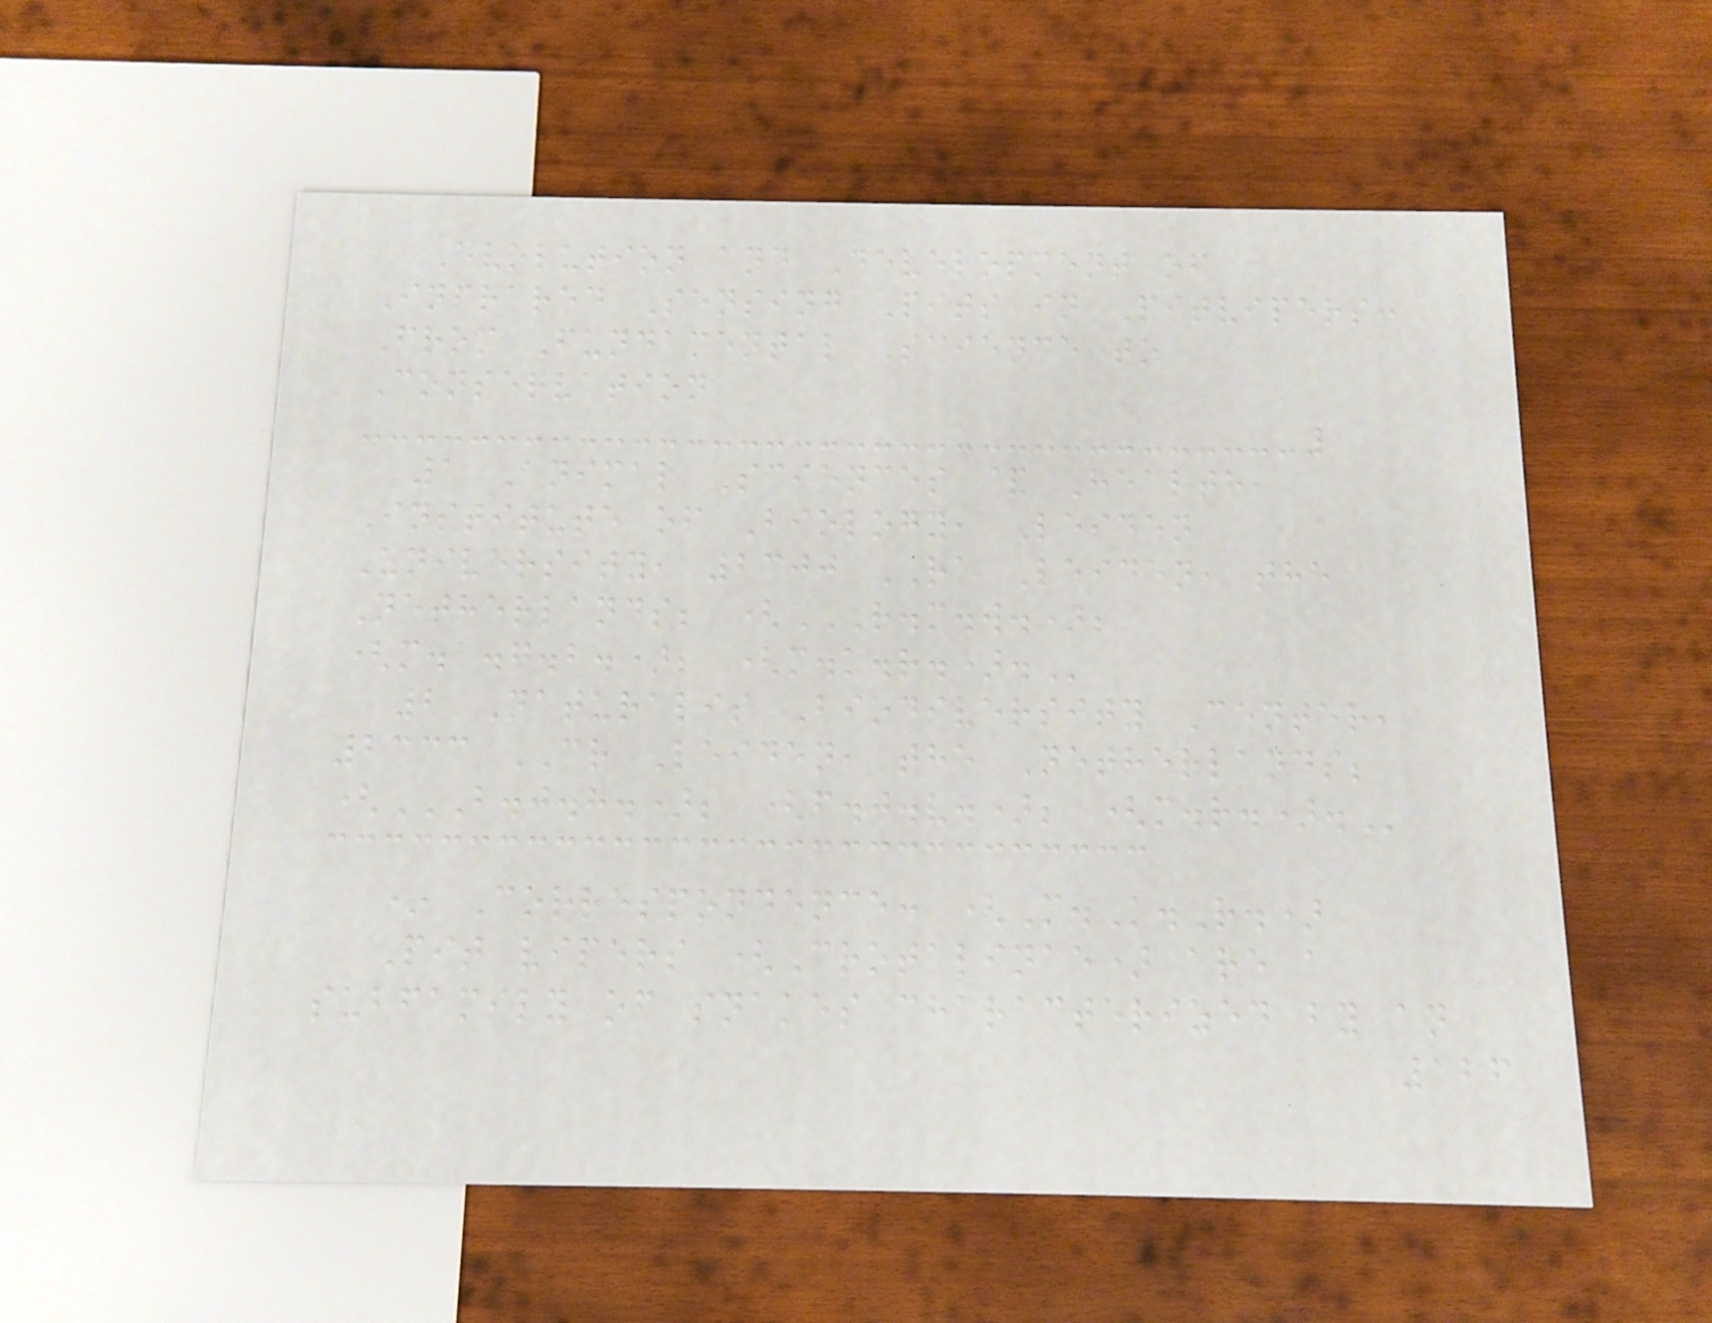Evolution and Development of
Infrared Sensing Pits in Pitvipers:
From Fundamental Science to
Conservation
1 Animal Sciences & Health,
Institute of Biology, Leiden
University, 2300 RA Leiden, the
Netherlands; (R.M.W.);
(M.A.G.B.); (M.K.R.).
2 Naturalis Biodiversity Center,
2333 CR Leiden, the Netherlands;
(B.J.H.); (F.J.V.); (M.R.).
* Correspondence: (M.K.R.)
Pit vipers (Crotalinae) are a
subfamily of snakes characterized by an
126
